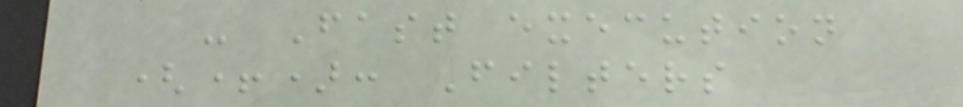- Fast execution
(+): Filters
